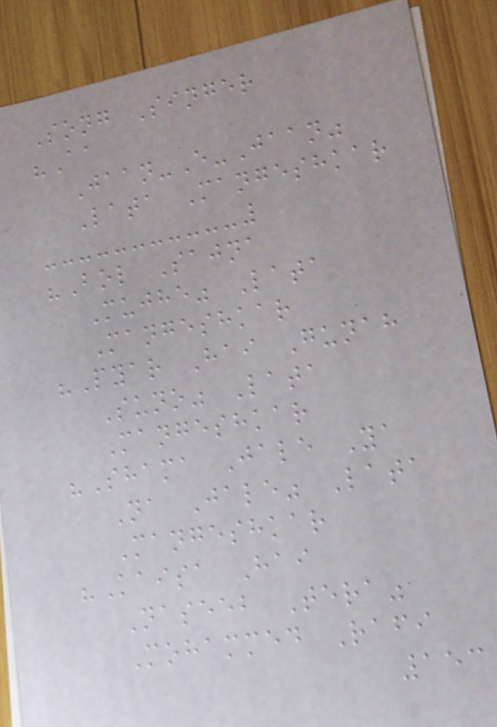Song Singer
"Aa
Jaan-E-Jaan"
Lata Mangeshkar
"Bol Sajna
Mujhe" Lata
Mangeshkar
"Pyar Hai Gunah
Suno" Lata
Mangeshkar
"Shama Jale Ya
Na Jale" Lata
Mangeshkar
"Kaisa Hai
Naseeb Tera"
Mohammed Rafi
153
